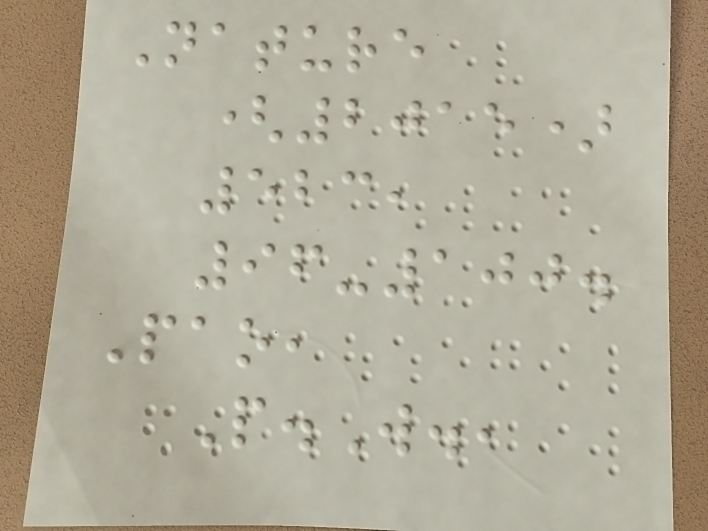Nature
(2015)
523,
96-100.
Pao,
P.W.,
